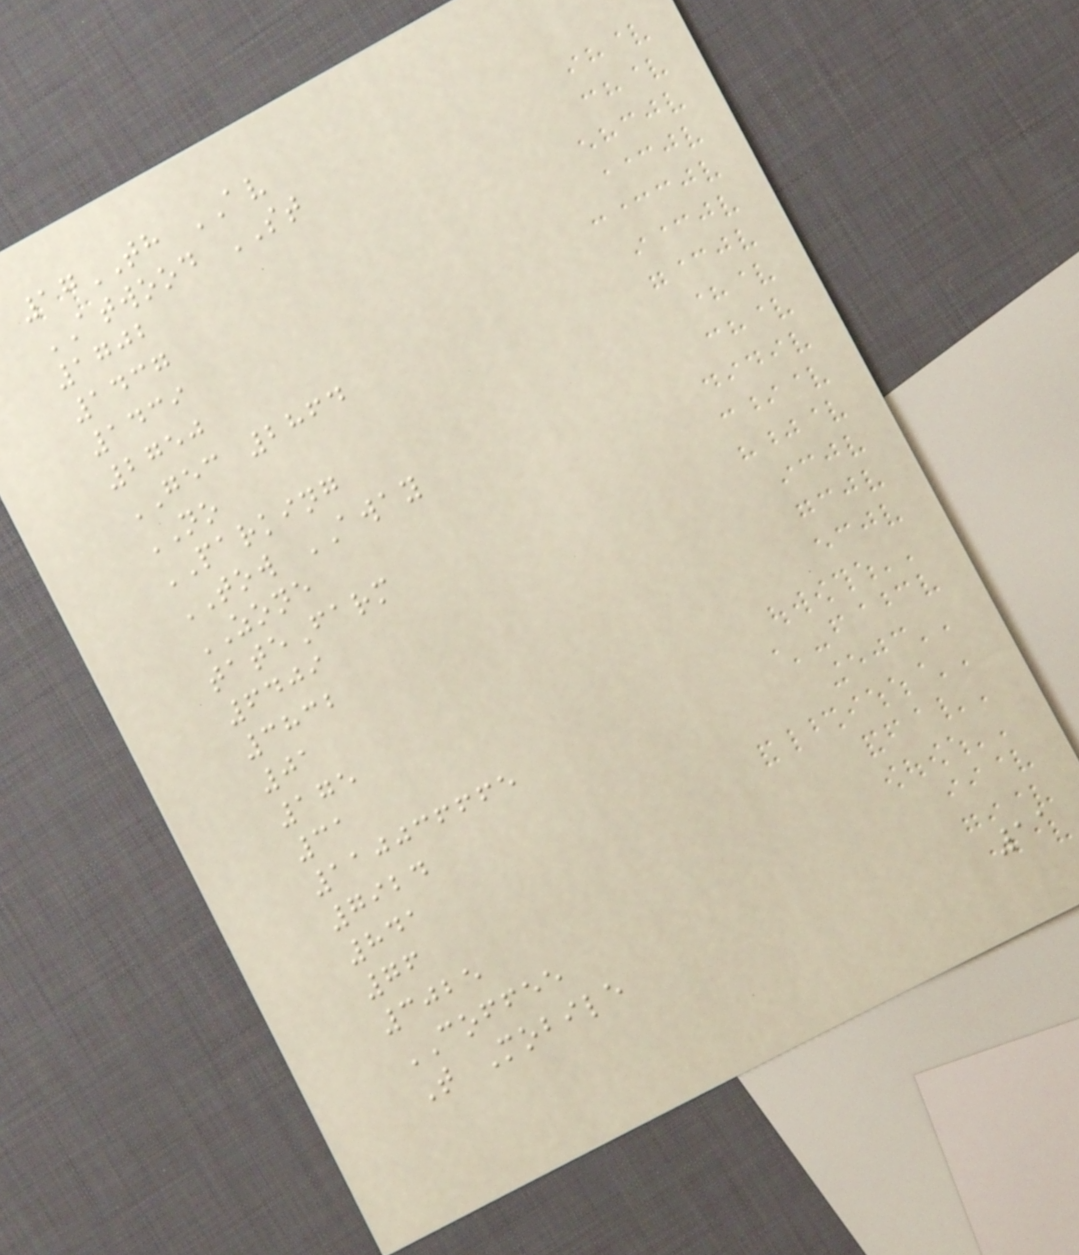17TH AV
ATWOOD ST
1702
1437
1439
2750
GEC 2864
NO
PARKING
TOW AWAY
ZONE
tateFarm
6409
3832
01
175
31
110036665
7924
841
76
3025
COFFEE
T Mobile
11
